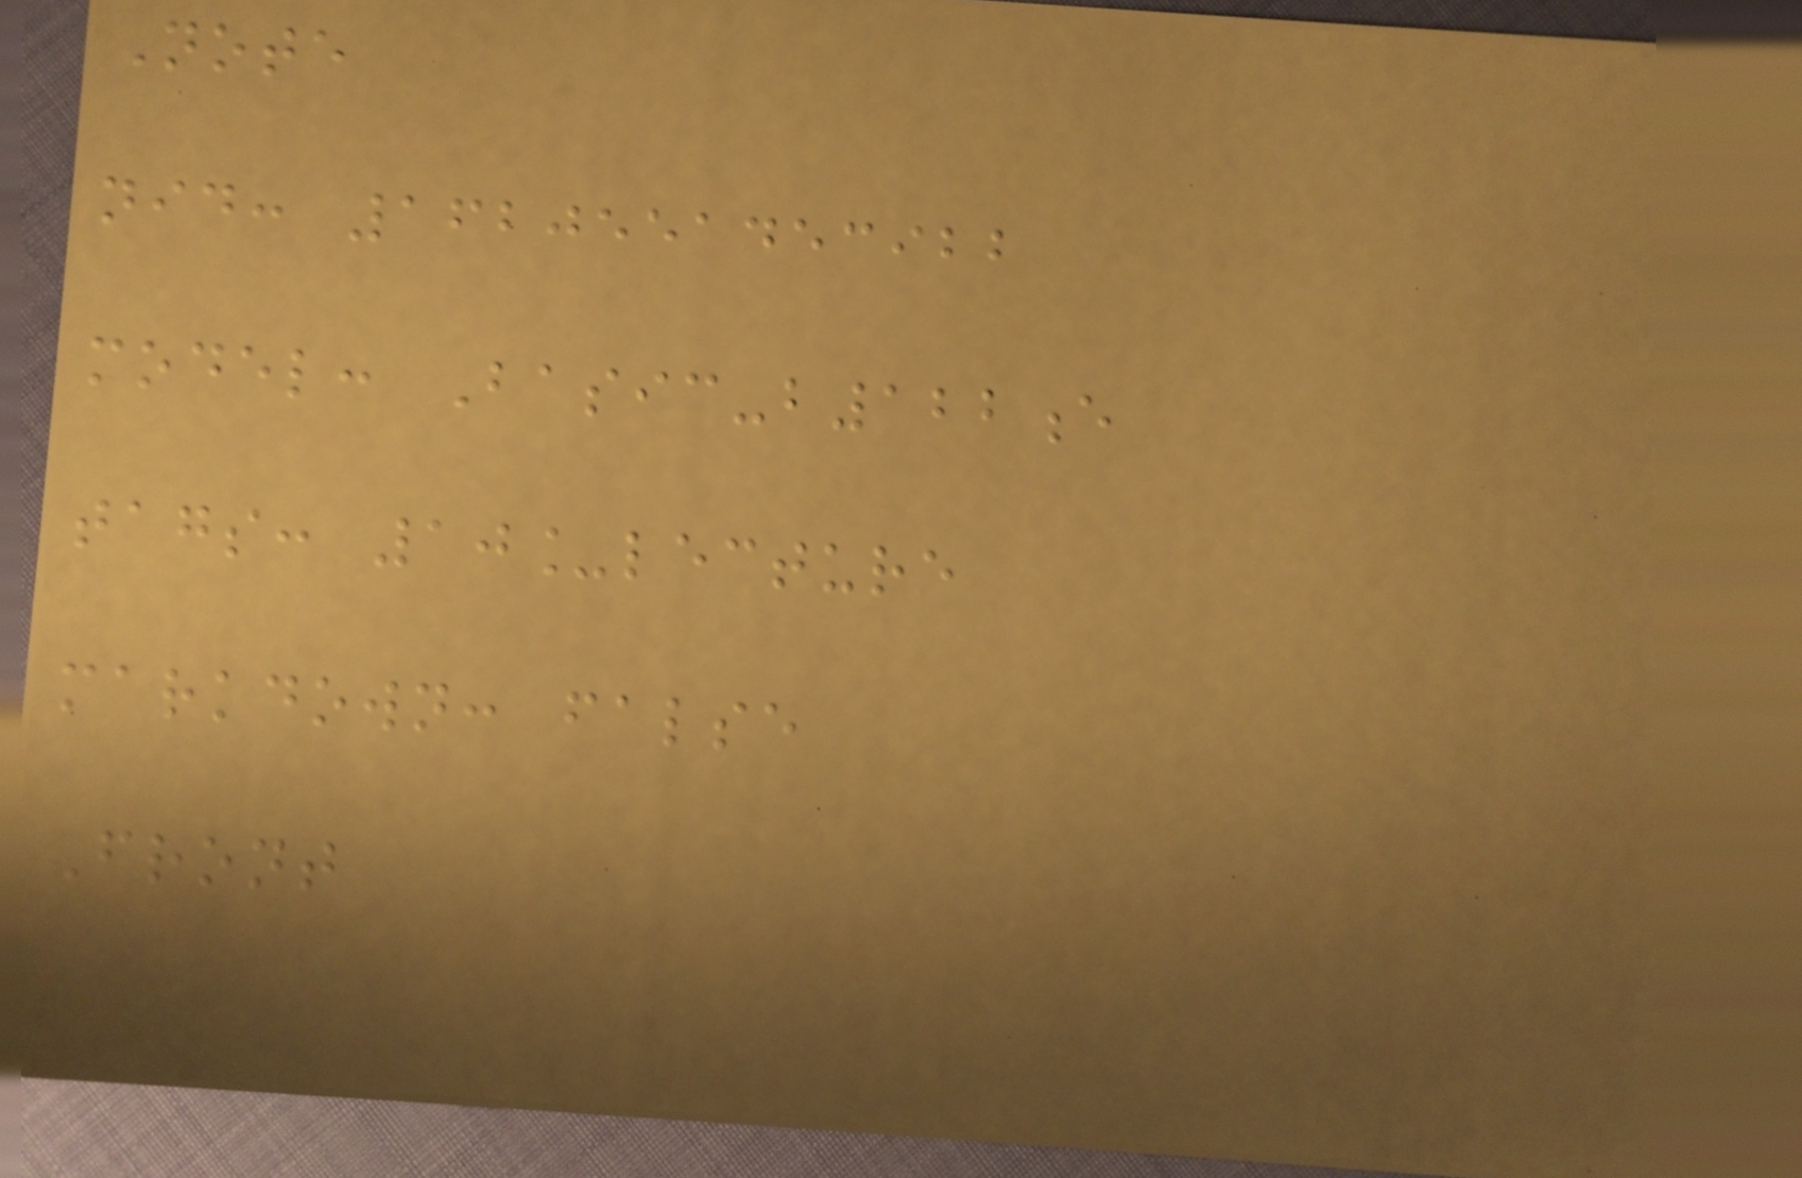Note
nid: 1620551453922
model: Basic-b122e
tags: 10_lecture
markdown: false
Front
